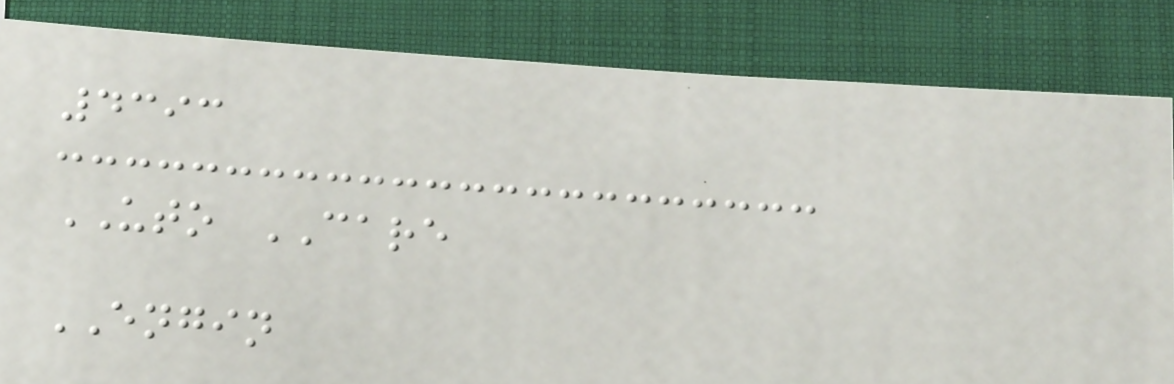4393
UTO CARE
ENGIN
